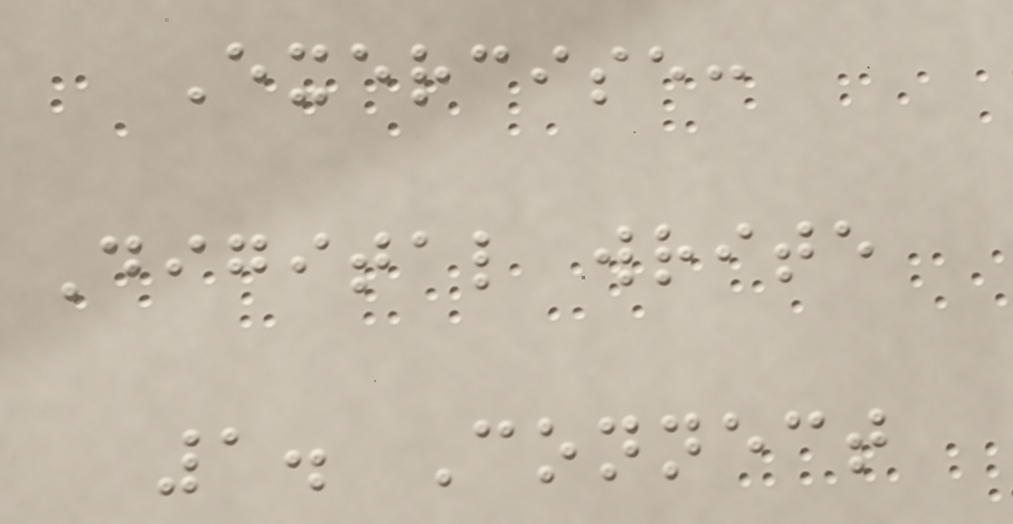Exercise:
Digital write
1. Connect
